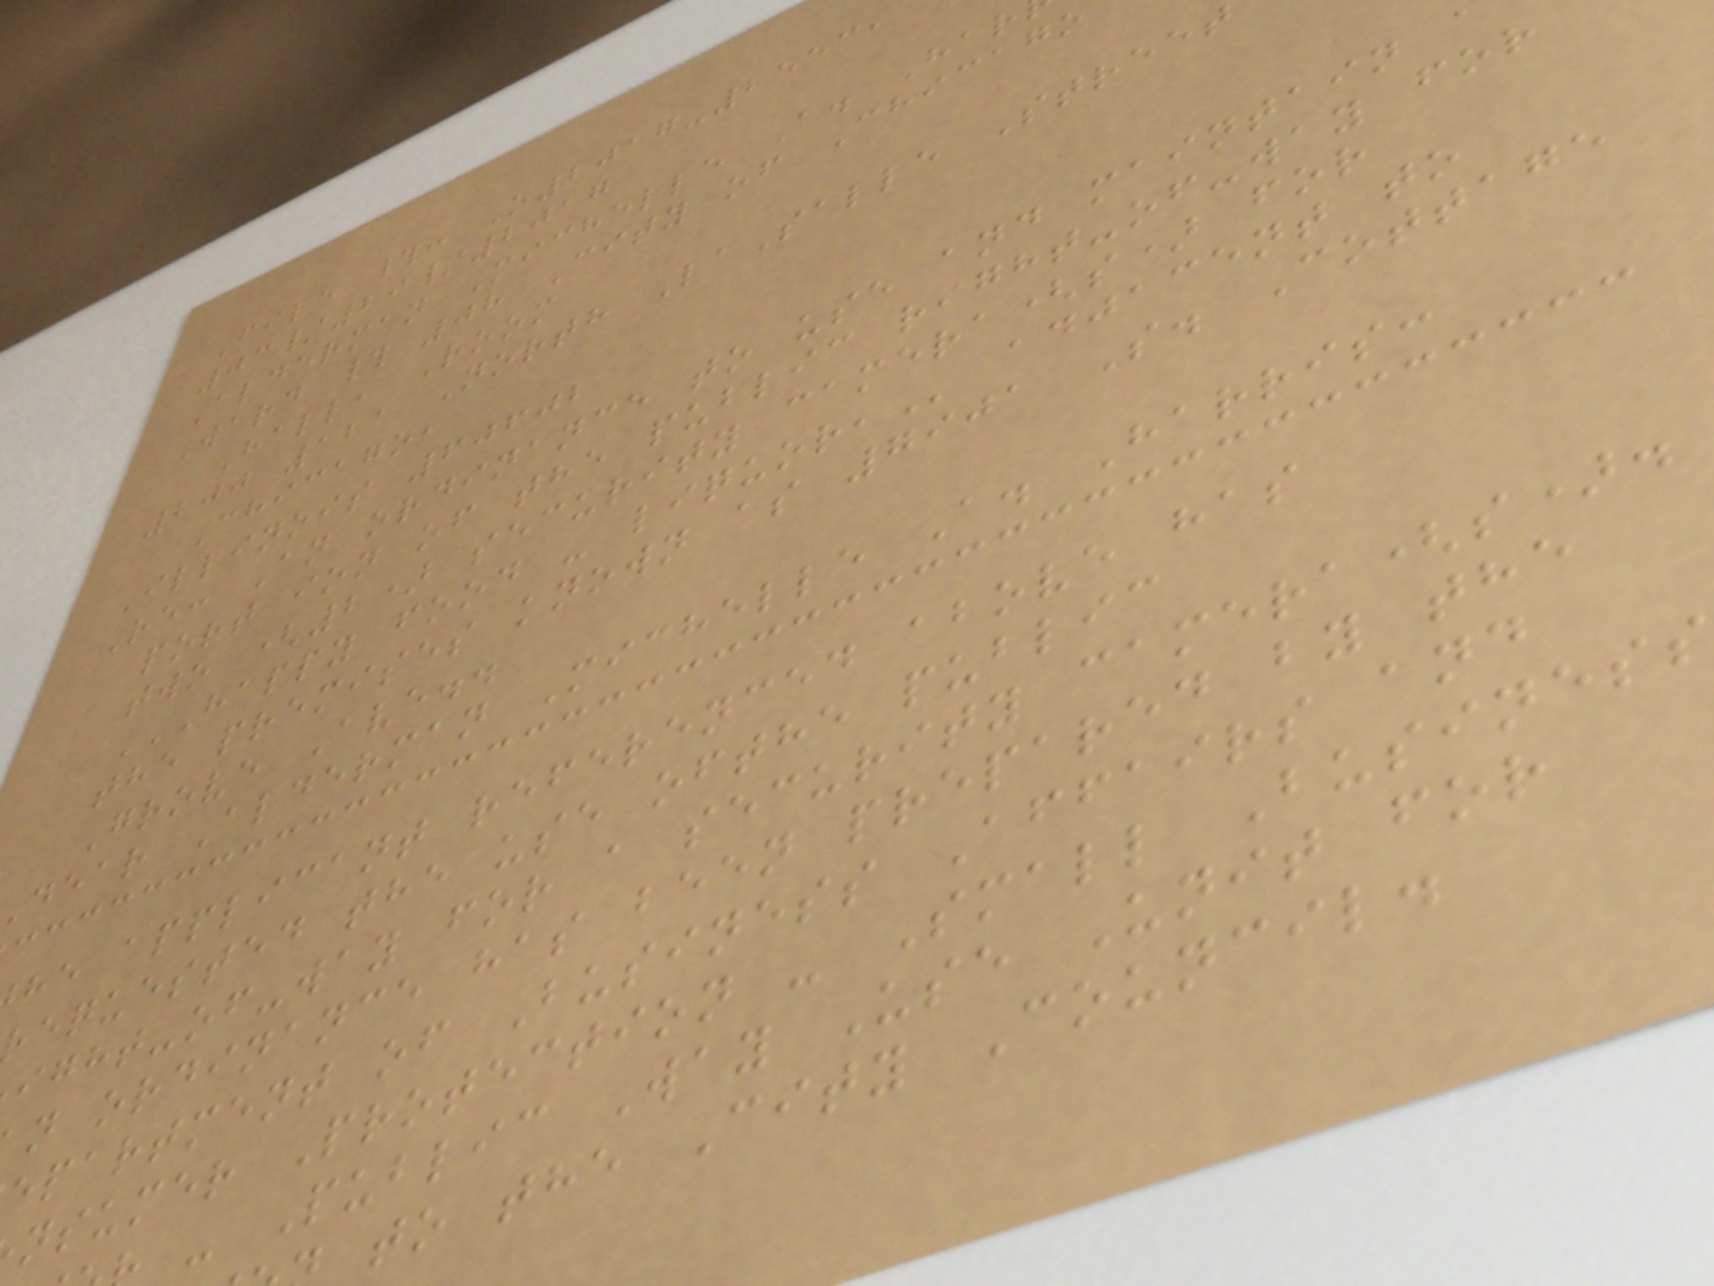File #: O2017-2553,
03/29/2017
Alderman Michelle A. Har
Ward # 08 City of Chicago
Hall, Room
200 121 North LaSalle Street
Chicago,
Illinois 60602
Re: An ordinance to use and maintain
port ion of the public right-of-way for
two (2) security camera(s) for
HAPPY FOOD - LIQUOR, adjacent to
the premises known as 7901 S. Cottage
Grove Ave..
dear Alderman Michelle A. Harris:
he applicant referenced above has
equested the use ofthe public
ight-of-way for a security camera(s).
n ordinance has been prepared by the
epartment of Business Affairs and
nsumer Protection - Small Business
- Public Way Use Unit for
to the City Council.
